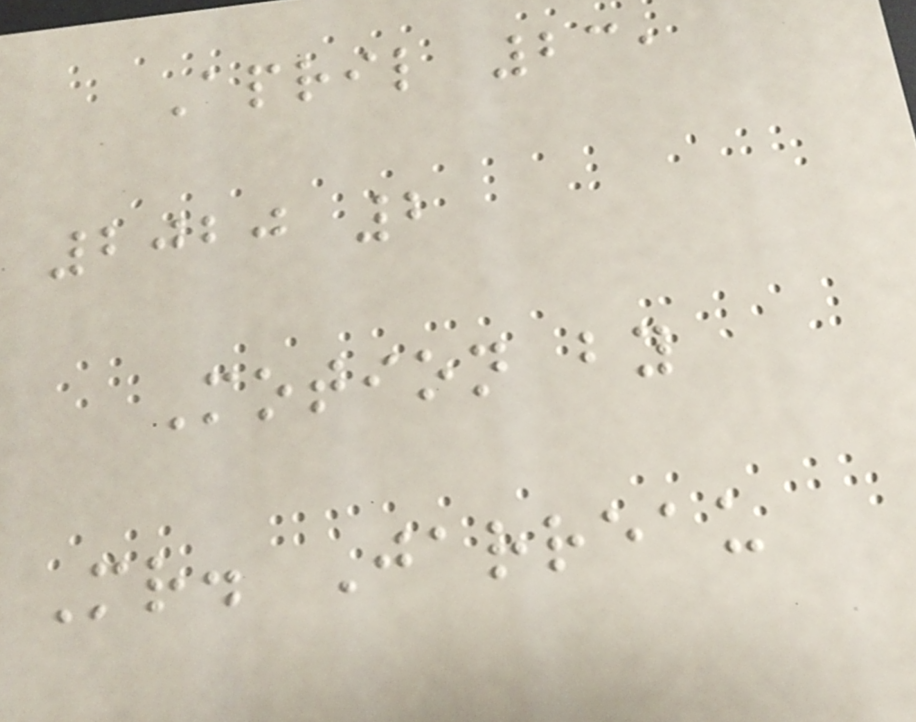April 23,
2020 2
Motion by
Mr. Jarreau
